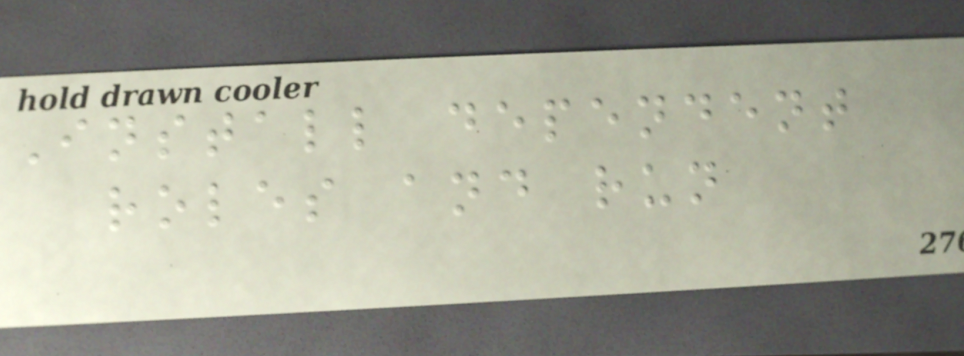Install dependent
roles and run
